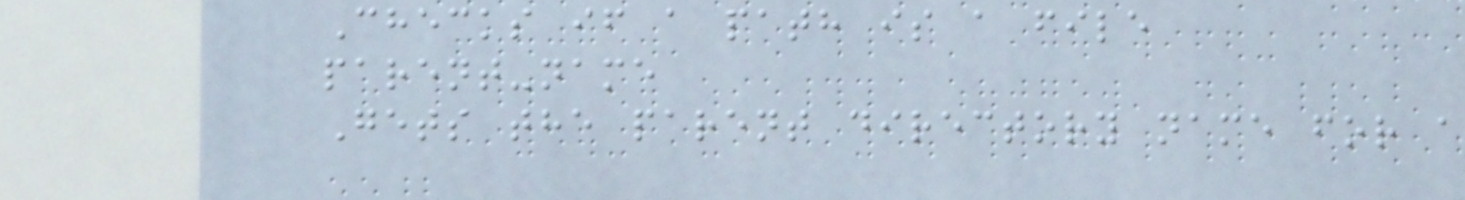Checks if a path is a file
parent-name
Gets the parent directory name for a
